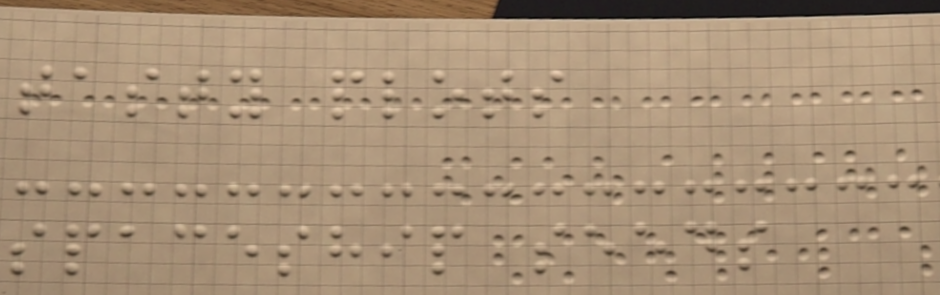tasty plots
spaceship seeds
